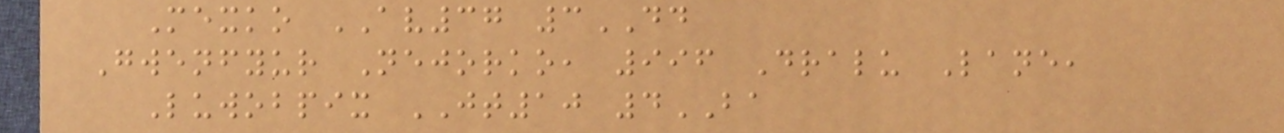Mexko AV37 3DD
Gwenfyur Nejorko, 996 Dralu Lane,
Luwobpix JT10 4BA
